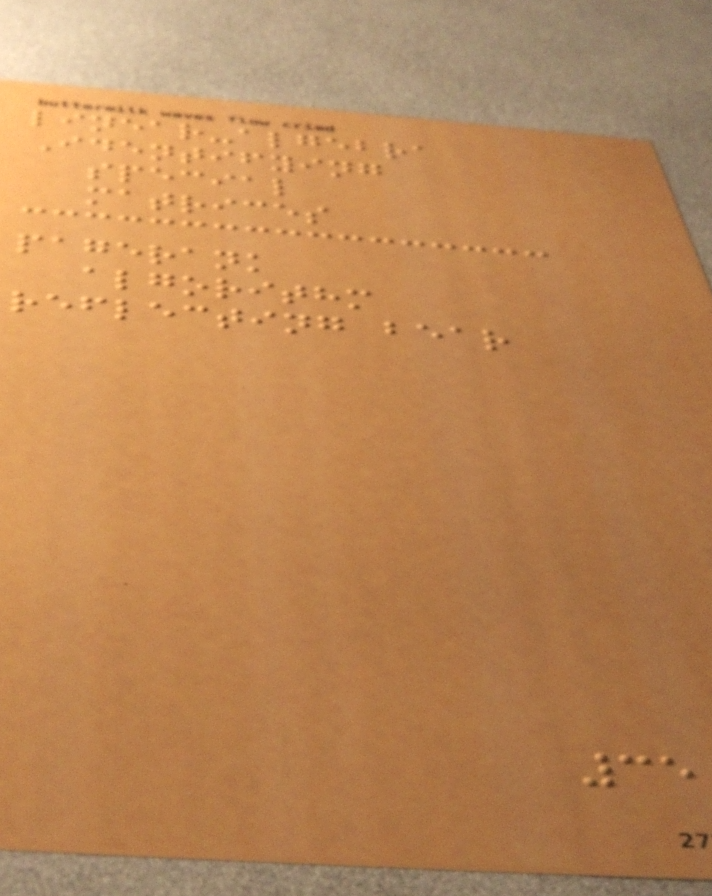linear-algebra
Identifying
special
matrices
pagerank
algorithm
reflecting bear
35
